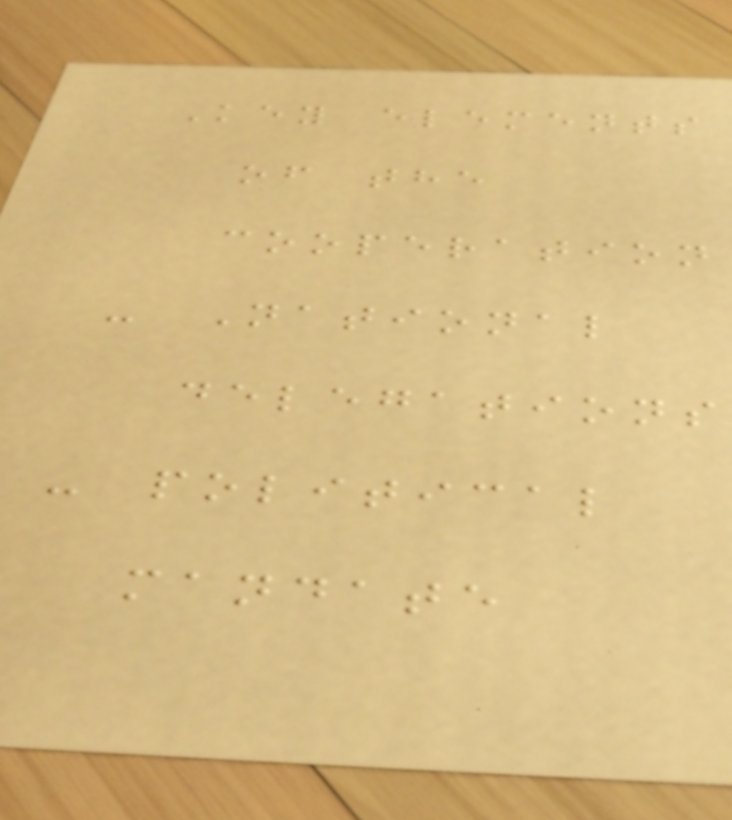Key elements
of the
cooperation
- National
delegations
- political
mandate
